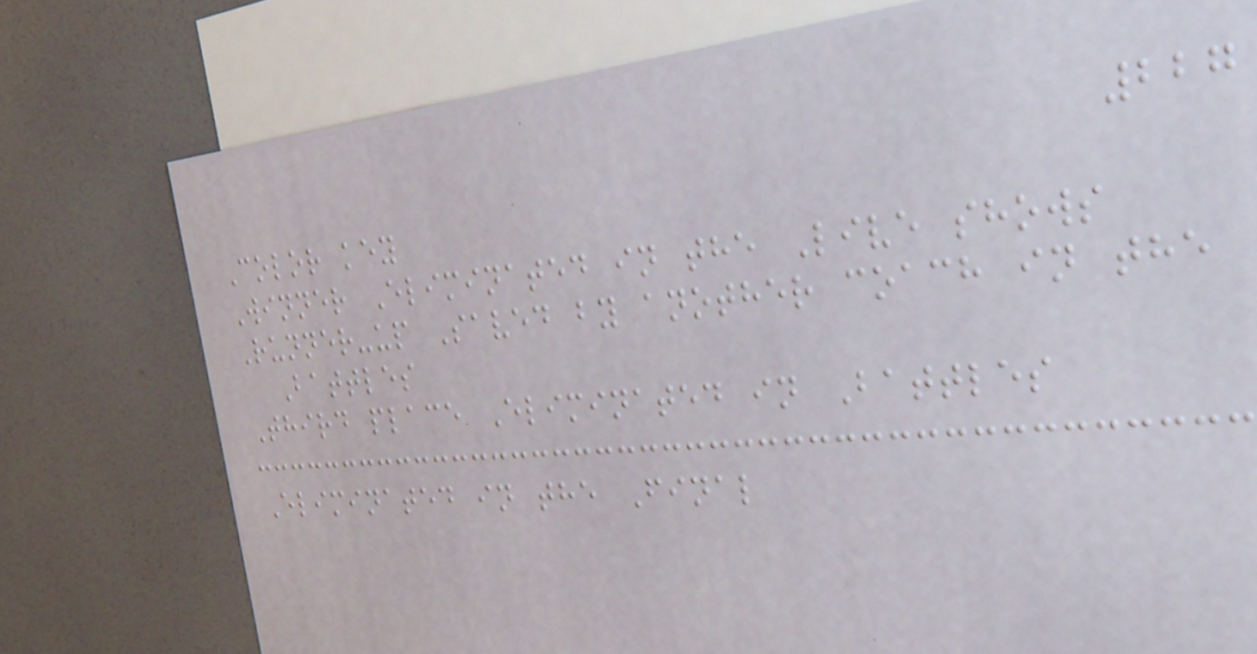227
Color key
Winner Eliminated in the Live shows
Runner-up Saved by another coach in the
Battles
Third place Eliminated in Battles
Eliminated in the Final
